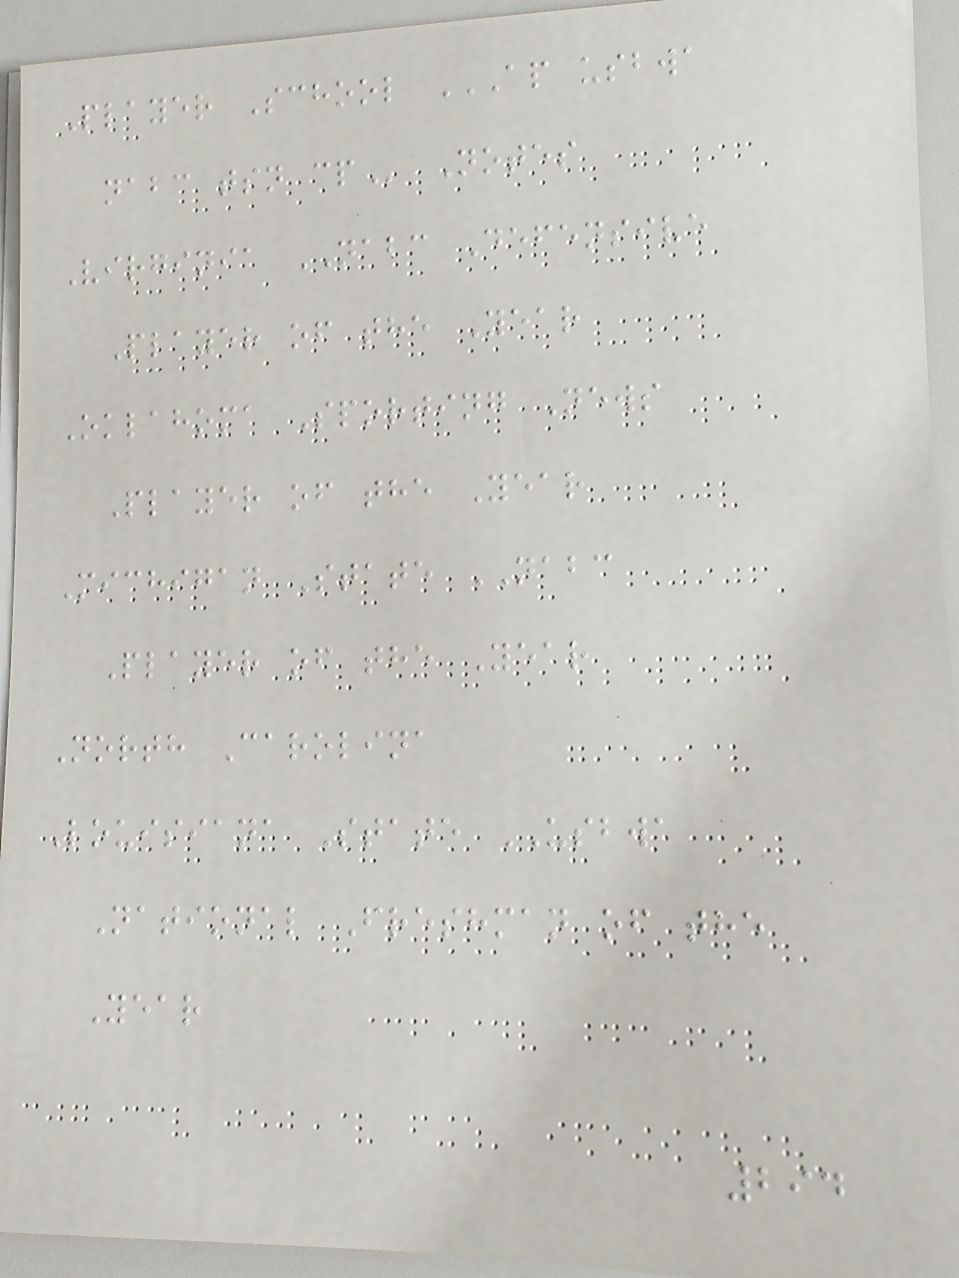Player School AP USBWA
NABC TSN CP Notes
Virginia NABC Defensive
Player of the Year
Oklahoma Sporting News
Player of the Year
Michigan State NABC
Player of the Year
North Carolina
Louisiana State USBWA
National Freshman of the
Year
294
